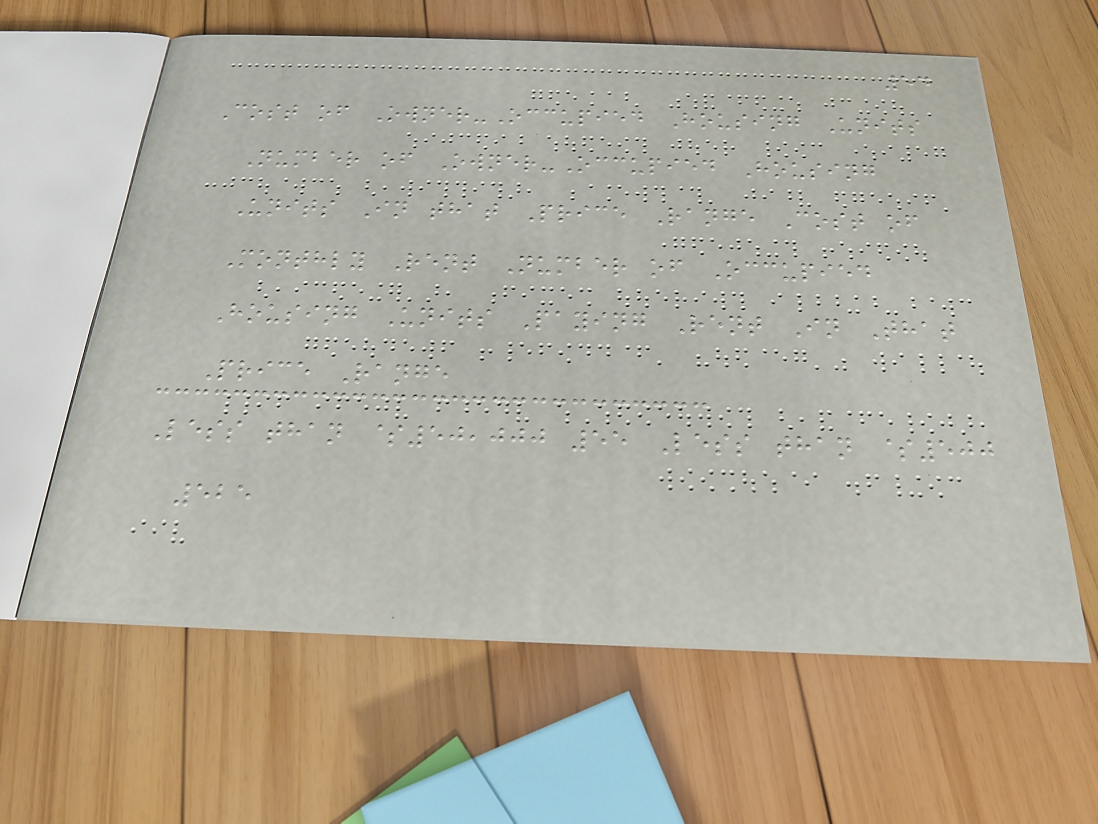54
Cost of Owner-Occupied Housing Units
Number of Owner-Occupied Housing
Units In that Price Range Cost of
Monthly Rent Number of Occupied
Housing Units Paying Rent In That
Price Range
Less than $50,000 55 Less than $500
525
